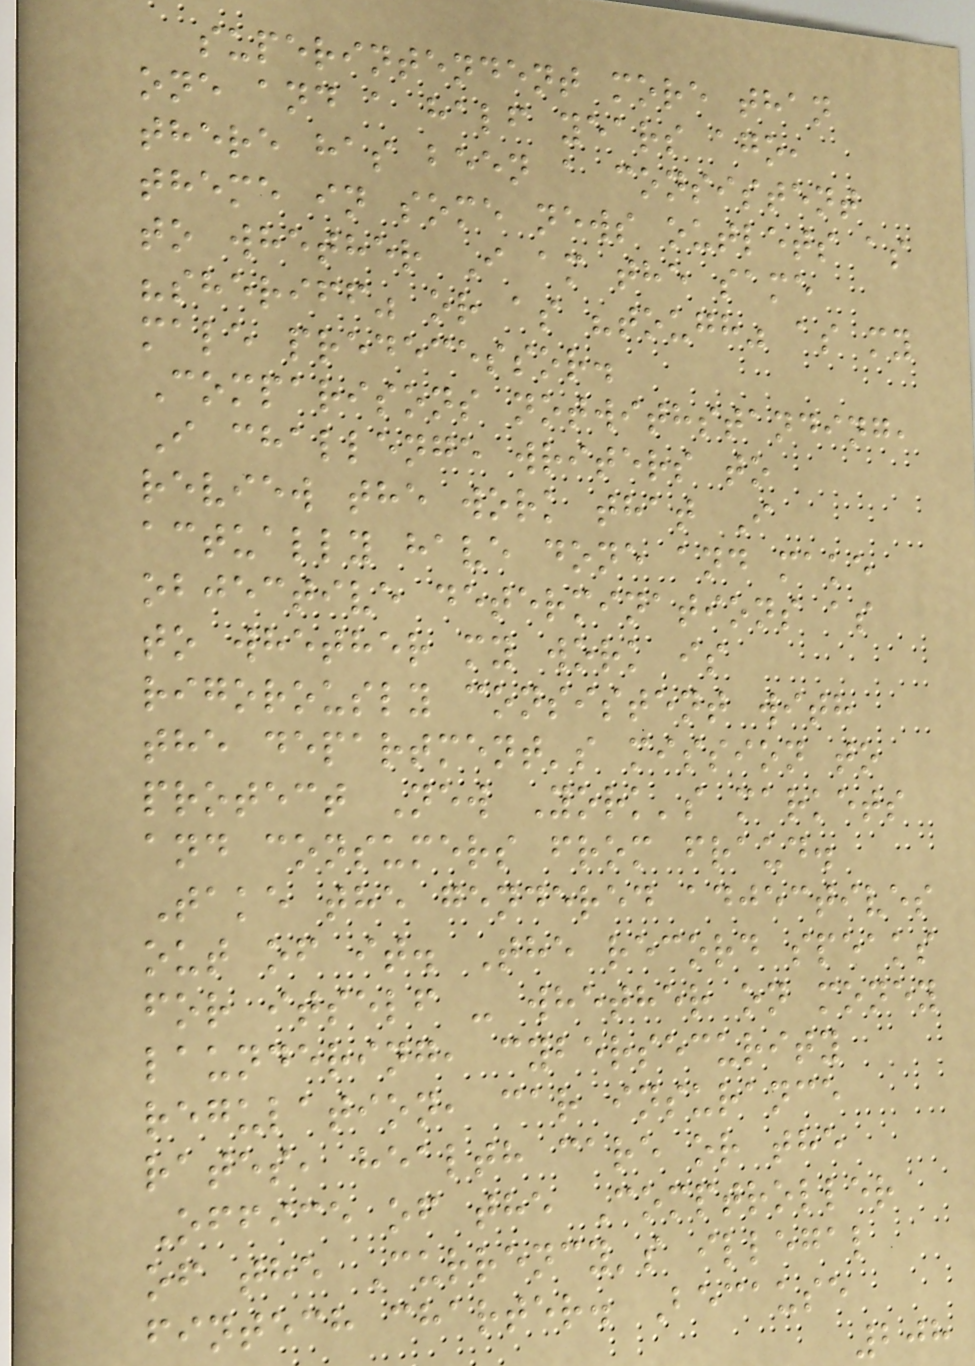superintendent more than
one and a half years ago,
there has been a consistent
theme in some news outlets as
to whether I am the same
"sheriff" or as "tough" as my
male predecessor.
Comparisons notwithstanding,
I challenge writers to
review the work that I
actually have done and make
objective determinations as
to whether my work is
rigorously consistent with
the department's mission to
protect New York's markets
and consumers from fraud.
Take the gendered adjectives
out of it. The record speaks
for itself - whether on money
laundering, cybersecurity
regulation, car insurance
rates, health care or the
Office of the Comptroller
of the Currency's illegal
fintech charter. Because
208
